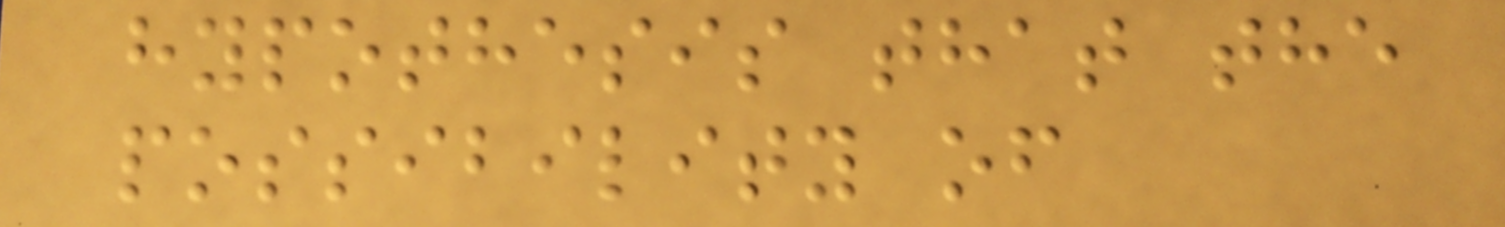hypothesis that the
possibility of
